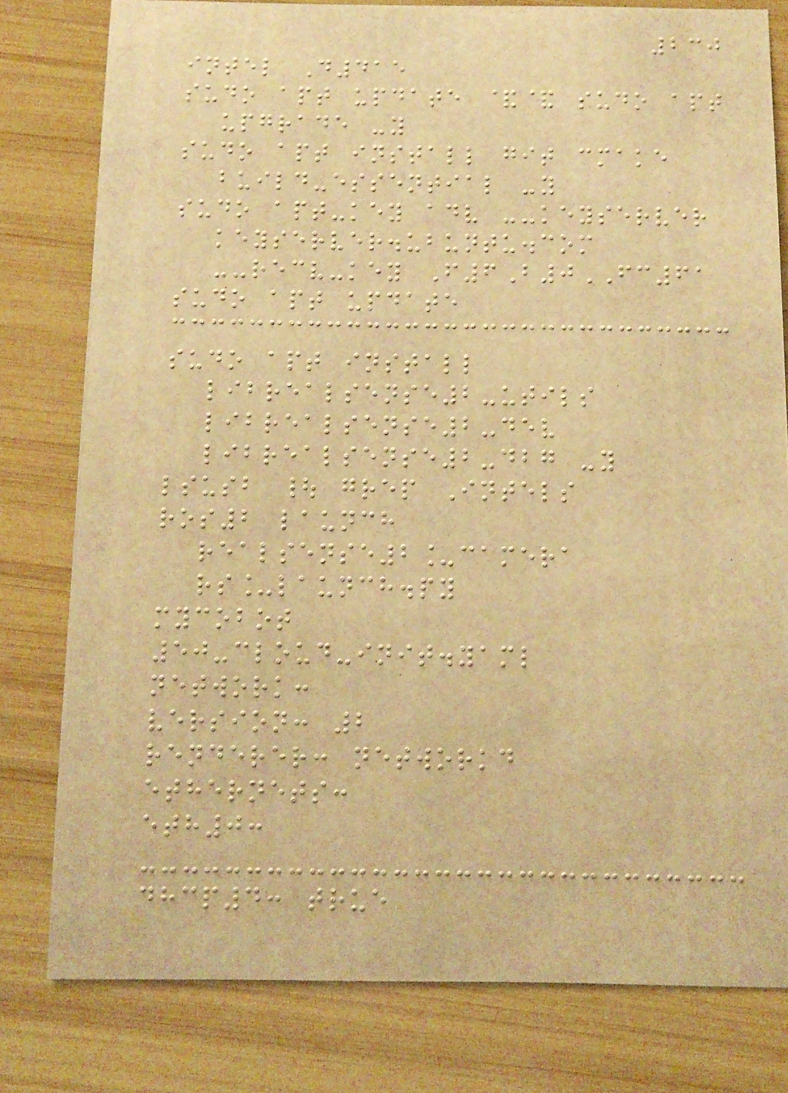230
intel D415
sudo apt update && sudo apt
upgrade -y
sudo apt install git cmake
build-essential -y
sudo apt-key adv --keyserver
keyserver.ubuntu.com
--recv-key F6B0FC61
sudo apt update
sudo apt install
librealsense2-utils
librealsense2-dev
librealsense2-dbg -y
lsusb | grep Intels
ros2 launch
realsense2_camera
rs_launch.py
mycobot
50-cloud-init.yaml
network:
version: 2
renderer: networkd
ethernets:
eth0:
dhcp4: true
